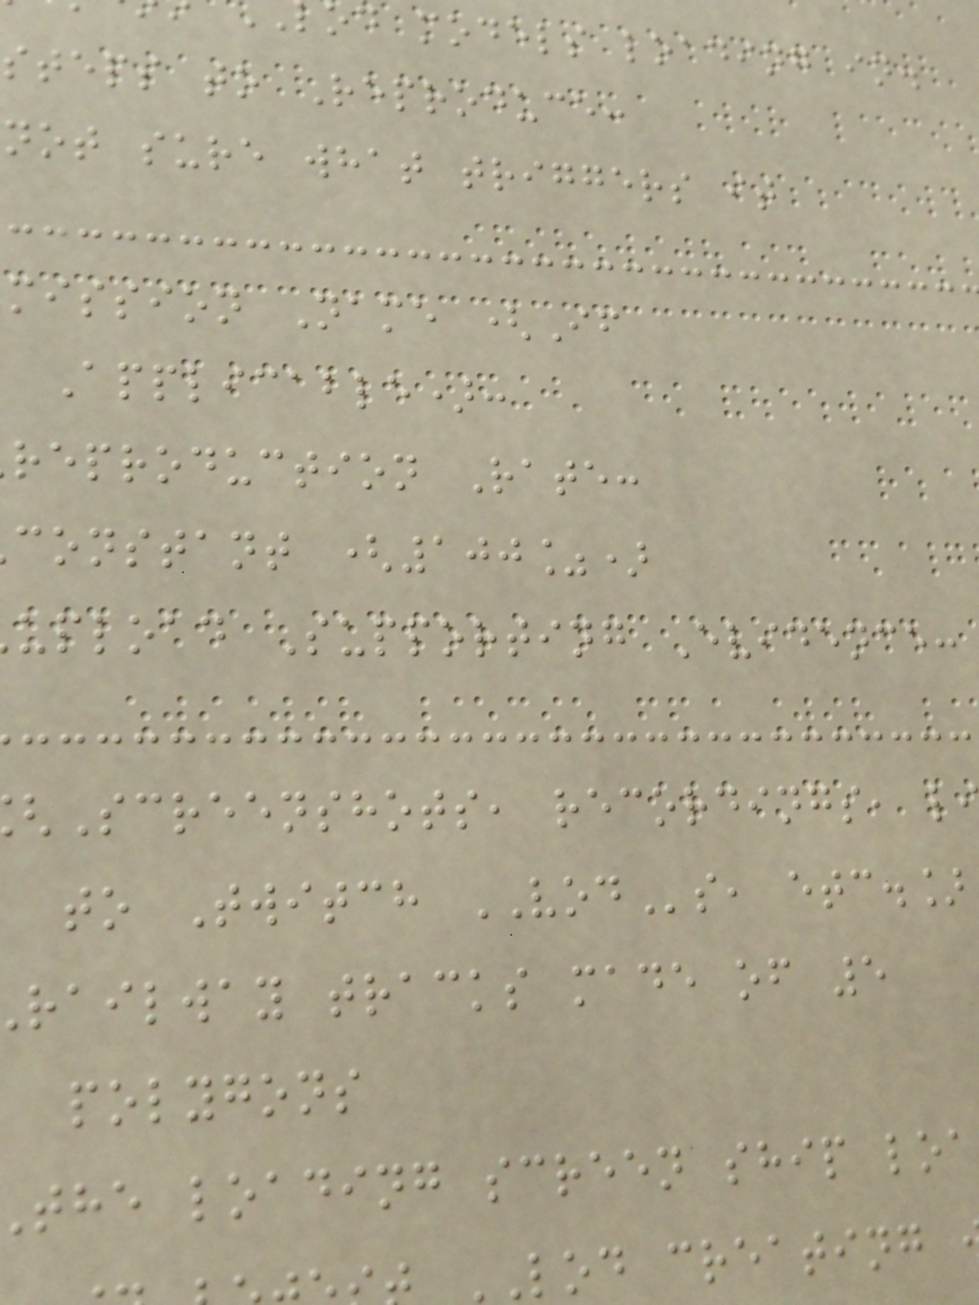od models loading in.
steps to Reproduce:
not sure what triggers it
mission Name (If
Applicable):
reproduction Rate:
constant (100%)
upload Supporting Evidence:
Screenshots, recordings, l
to Twitch VODs, etc.]
railway tracks made of 5
polygons
the loading screen ship loa
LOD creating
